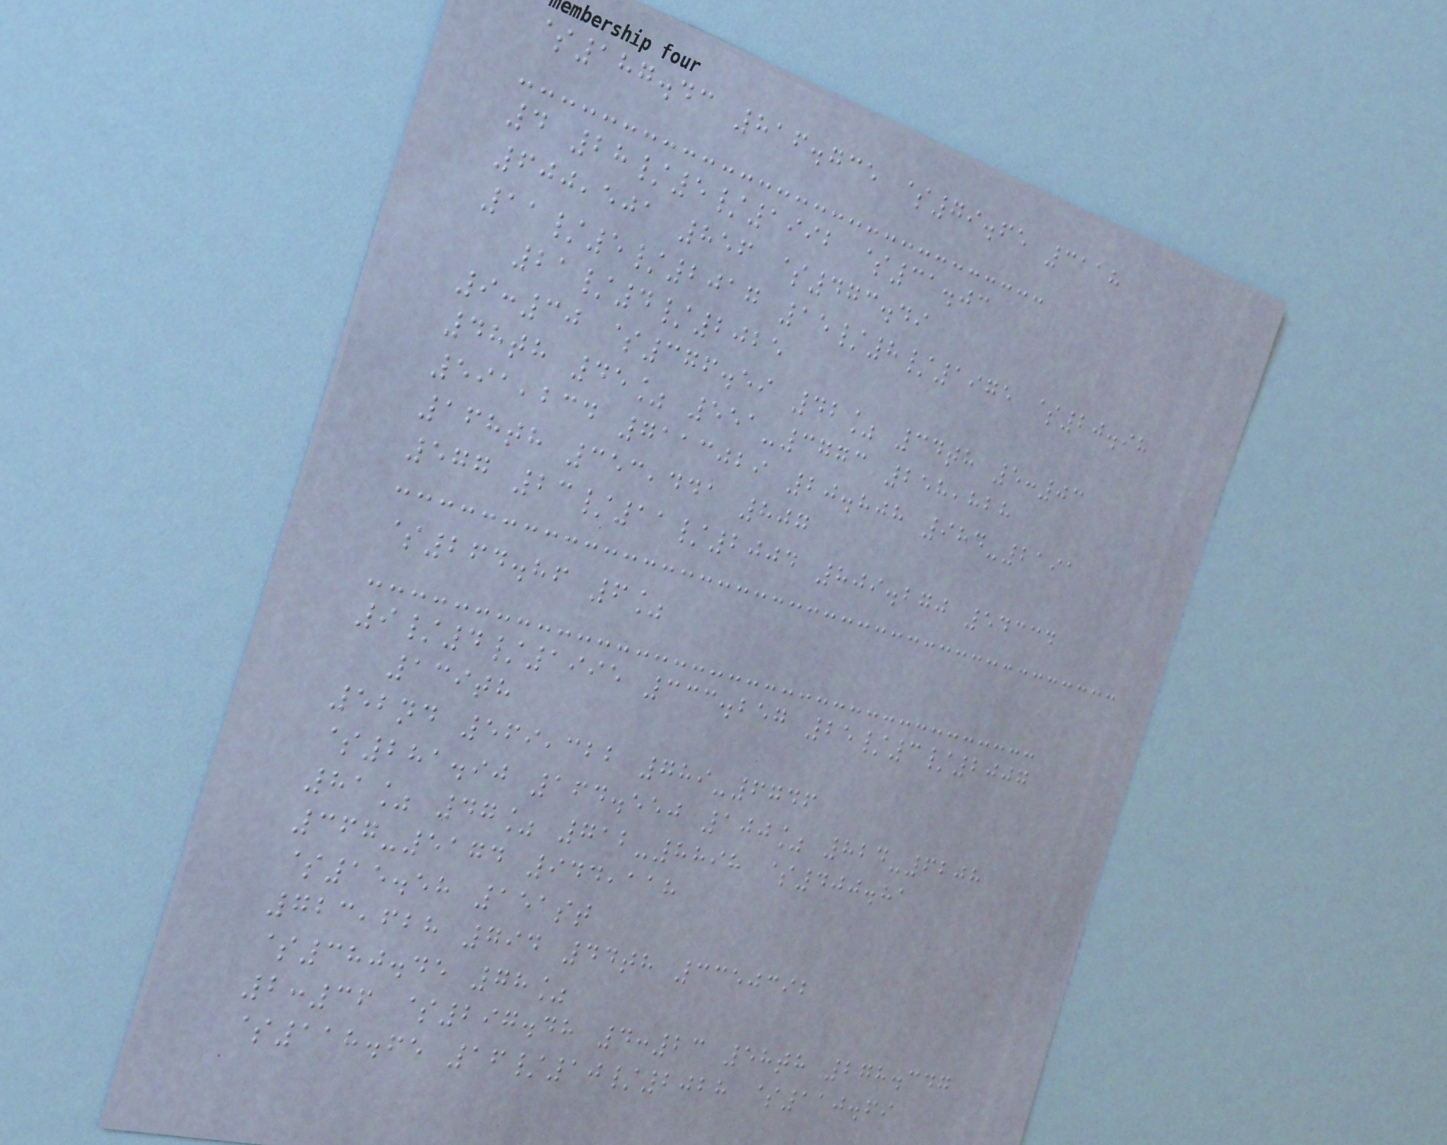$187.43 816.735 $79.65 3118
4 28/5/1992 $31.03
600,501 856 $473.49
11/5/2017 15/8/1975 $20.98
21/4/2025
9:30 $376.59 42% 34th 5:03
48th 45% 551-3773 258,828
591,234 7113029 20.808 984-2191
168th 353,441 807
577 23/11/2004 809.270 54334
$264.86 6%
9/4/1995 333.257 25/3/2007
139th
52nd 569,322 789-6746
$281.90 164.550 100% 824-6208
81% 47% 712-8898 $400.81
367-5174 944,118
$15.58 151st
723,628 794 44th 3350392
$380.45 78%
2:36 $297.48 4:23 58th 278.347
$118.65 16/10/2028 $110.69
